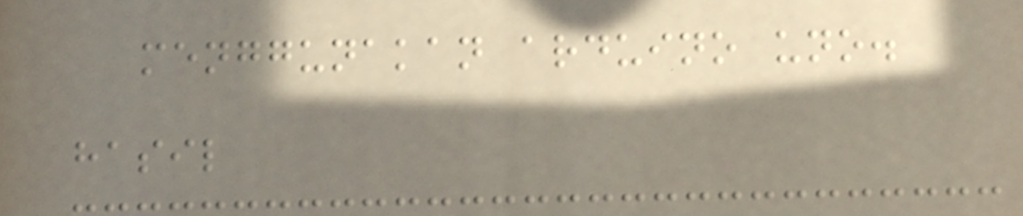menggunakan arduino uno.
hasil
